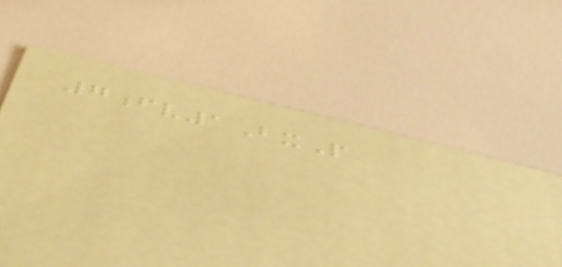7fv1BxP
